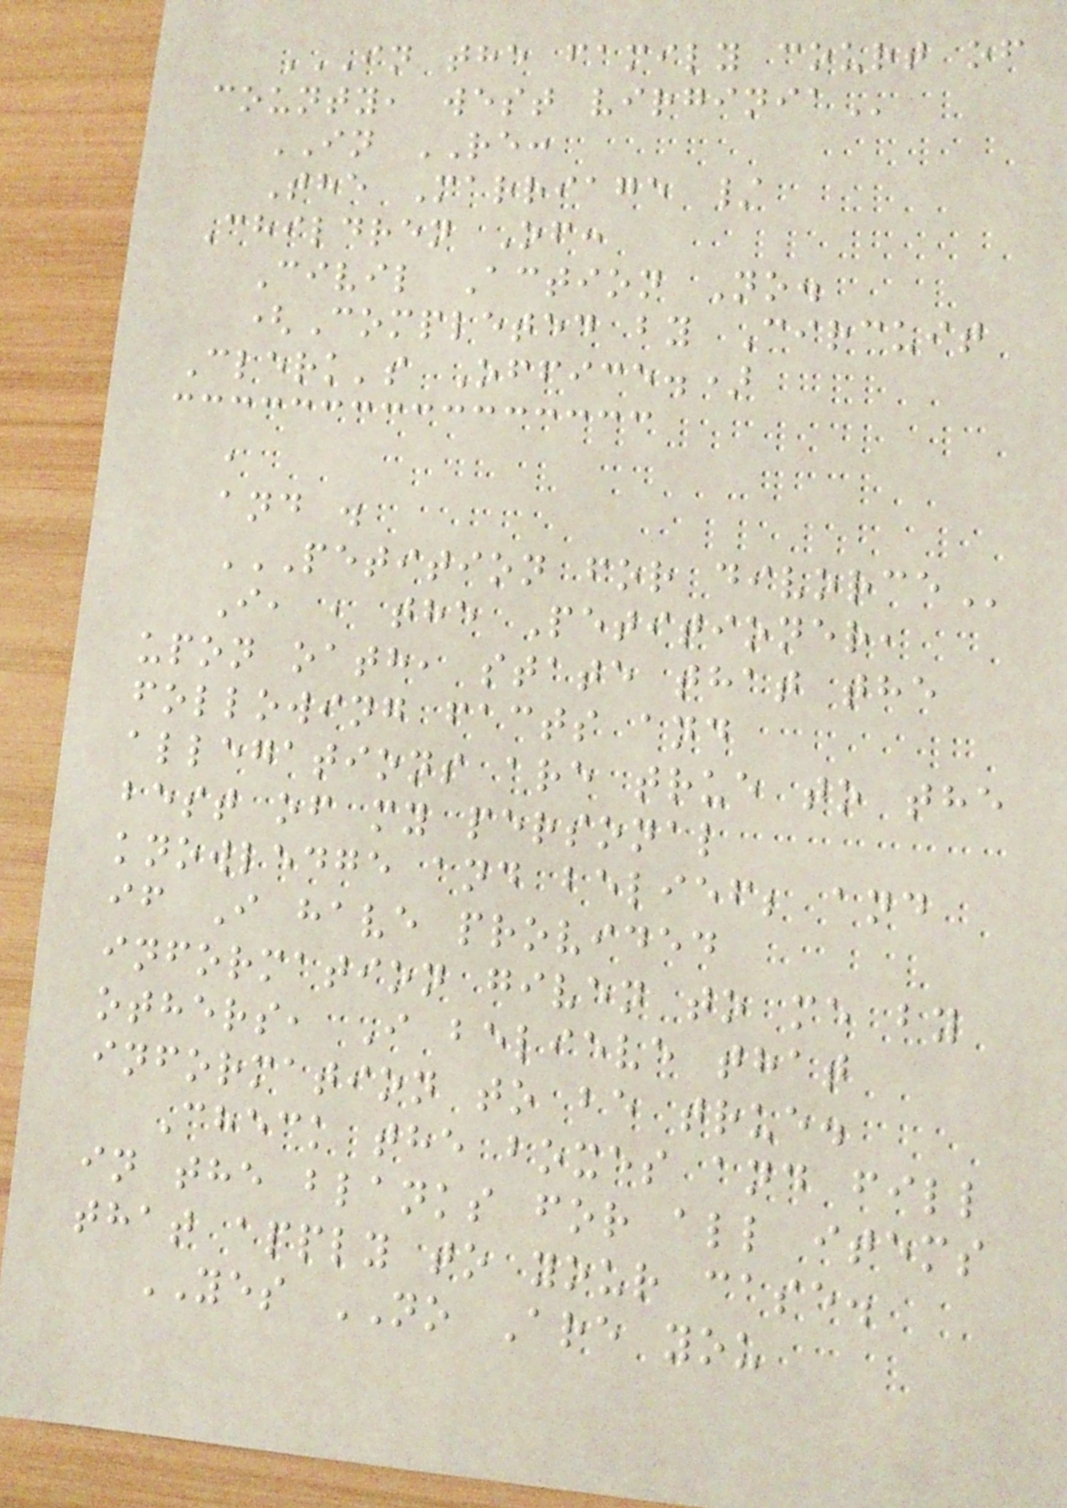IN THE FAMILY COURT OF
COUNTY, WEST VIRGINIA
IN RE:
The Marriage /
Children Of:
Civil Action No.
(Completed by Circuit
Clerk's Office.)
,
and .
PETITION FOR DIVORCE
I, , the Petitioner,
upon oath, state that the
following facts and
allegations are true to the
best of my personal
knowledge and belief; and
if I have provided
information given to me by
others, I believe that
information to be true.
Check the boxes and fill
in the blanks for all items
that apply to your case.
YES NO Are you
